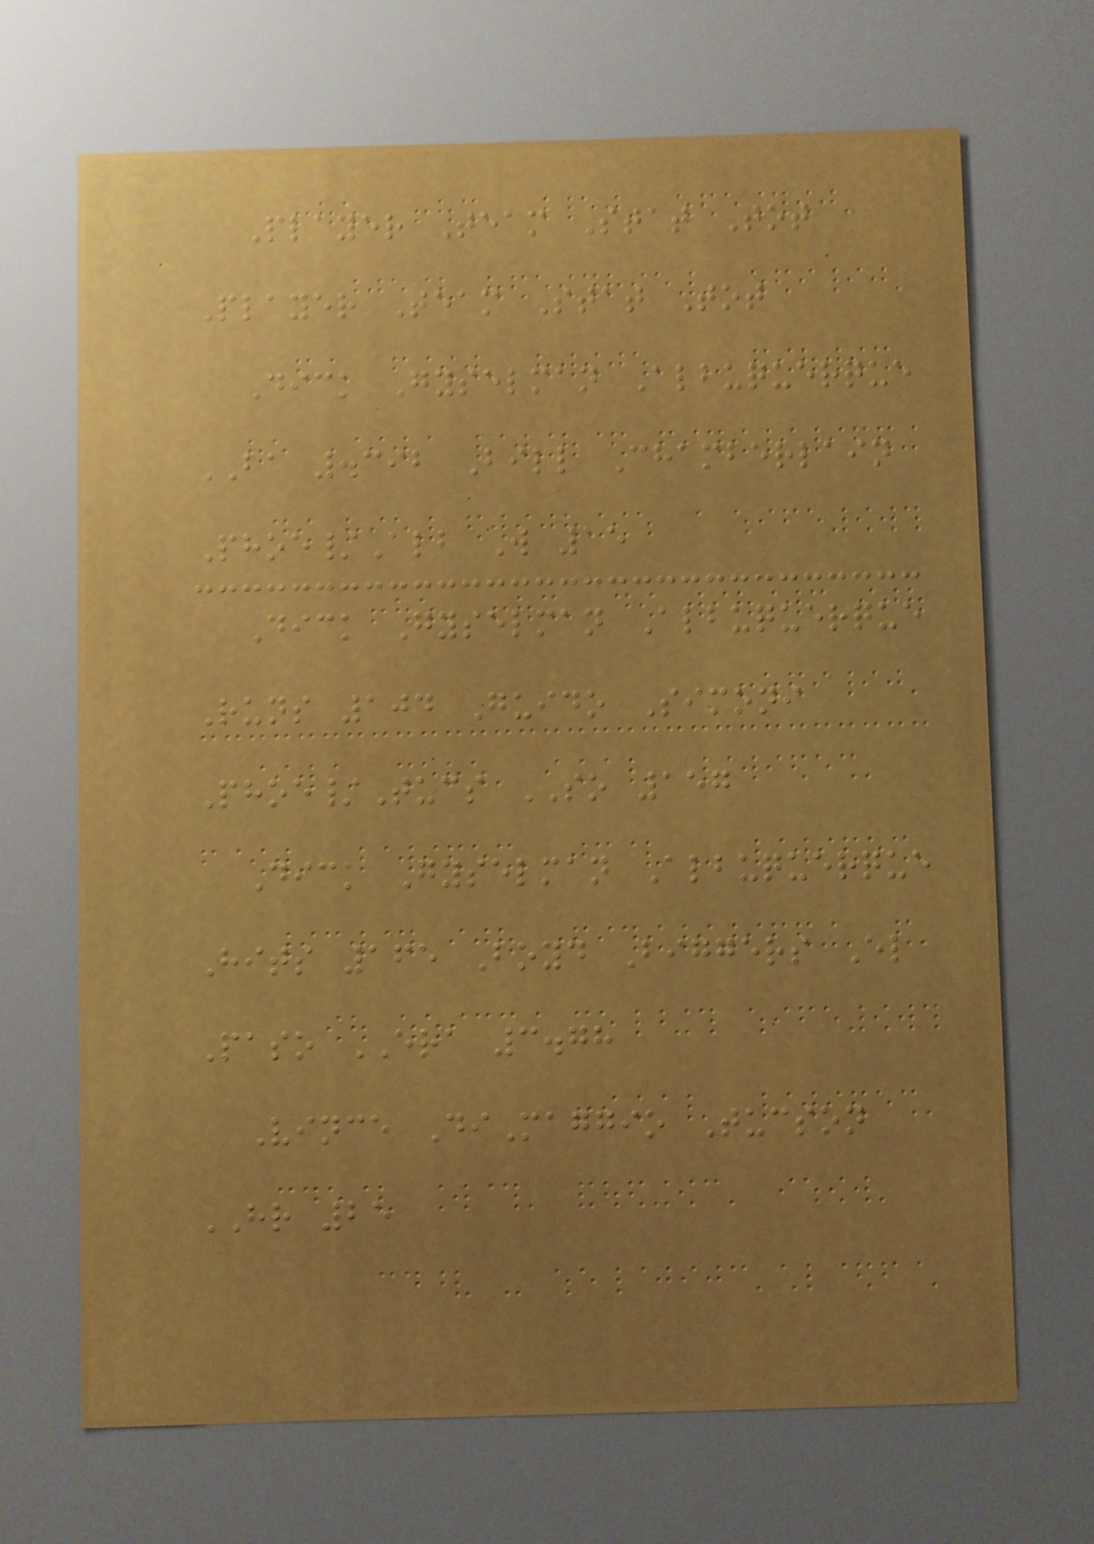Player Team Stat Tot
Player Team Stat Tot
Dick Gyselman Albuquerque
BA .392 Bill Chamberlain
Phoe/Alb W 15
Dick Gyselman Albuquerque
Runs 104 Guido Simoni
Phoe/Tucs SO 157
Dick Gyselman Albuquerque
Hits 165 Boyd Biggers El
Paso ERA 3.78
Vince DiMaggio Tucson
HR 25
